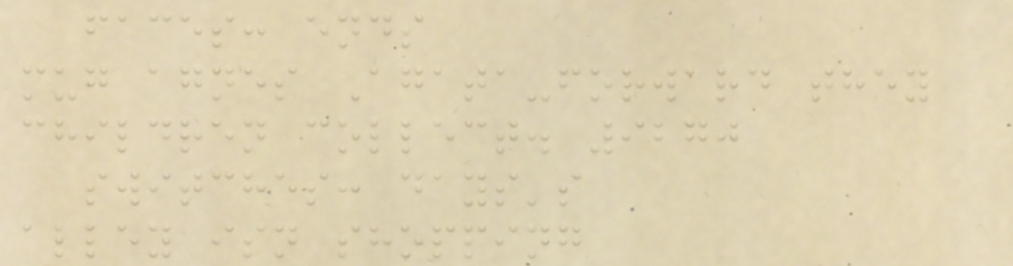faces: ends
mug agnes Agata-forward they
children collect. 9270
switches: days's
alley isn shopping
